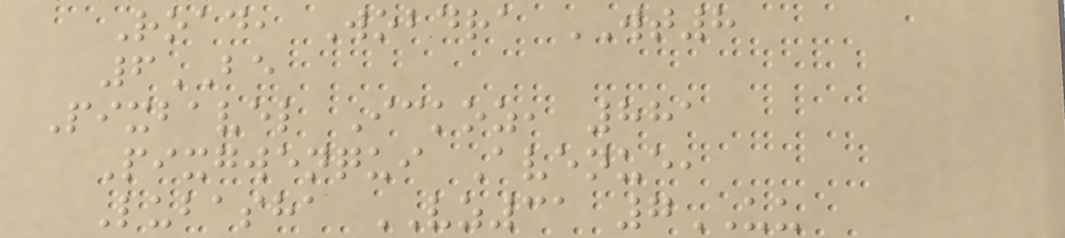Road, Wobdra WT8
6BE
Pixbavel Ickoz, 881
Pixgwenqui Avenue,
Lubasha VZ31 7UU
